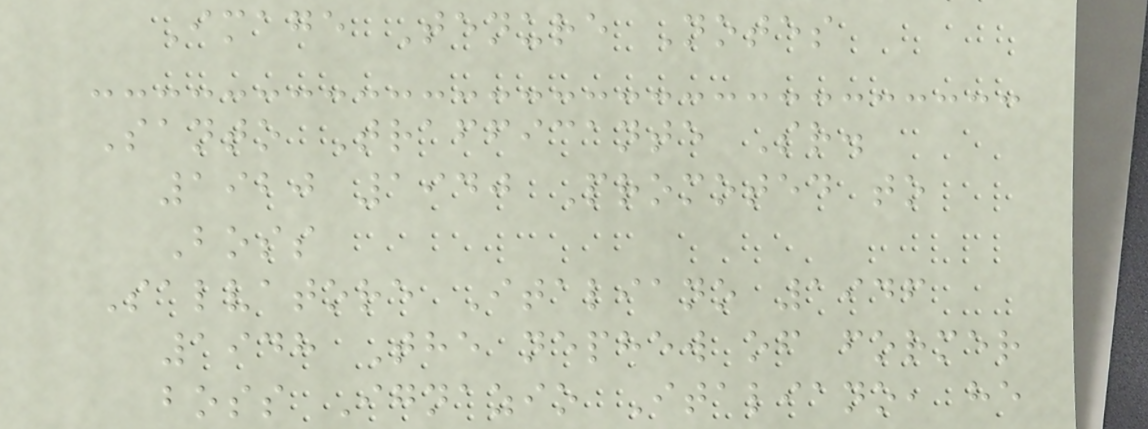Image Tenure Notes
Santo Trafficante Sr.
1920 1940 Promoted to
Boss
Salvatore Italiano 1946
1948 The nephew of former
boss Ignazio Italiano, he
